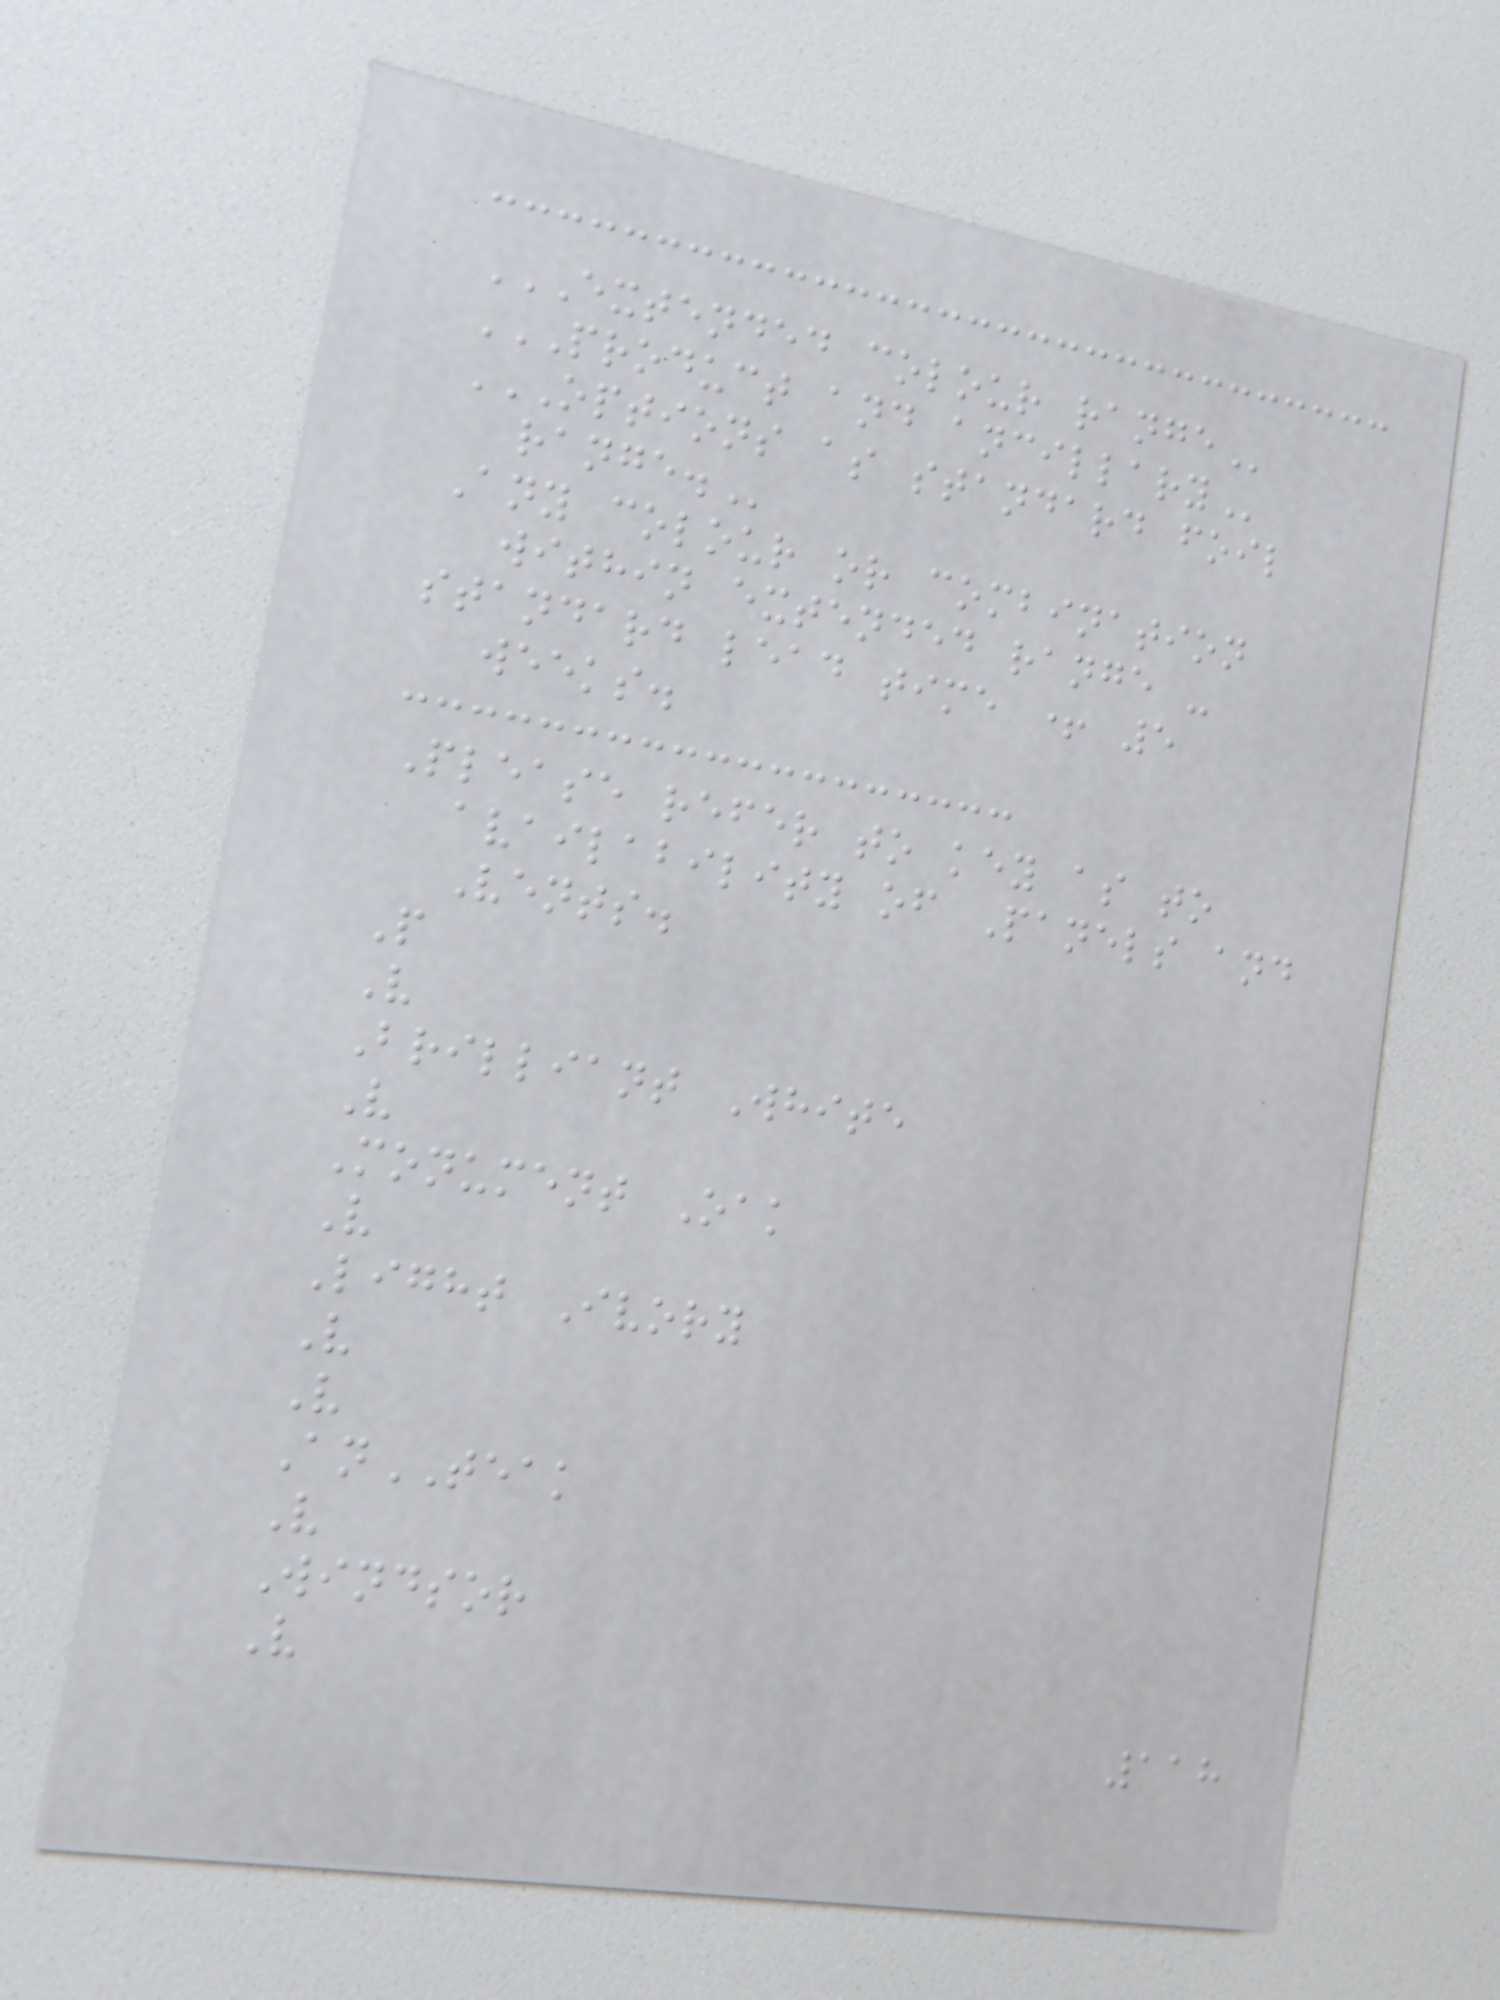EXTENDED COLOUR RANGE
PRODUCT AND ANCILLARY
OPTIONS AS STANDARD FOIL
RANGE.
Any colour or combination
within extended range -
standard lead time + 5
weeks.
Please refer to key as to
availability of Panels and
Vents.
P
V
Brilliant White
V
Monument Oak
V
Light Ivory
V
V
AnTEAK
V
Windsor
V
118
